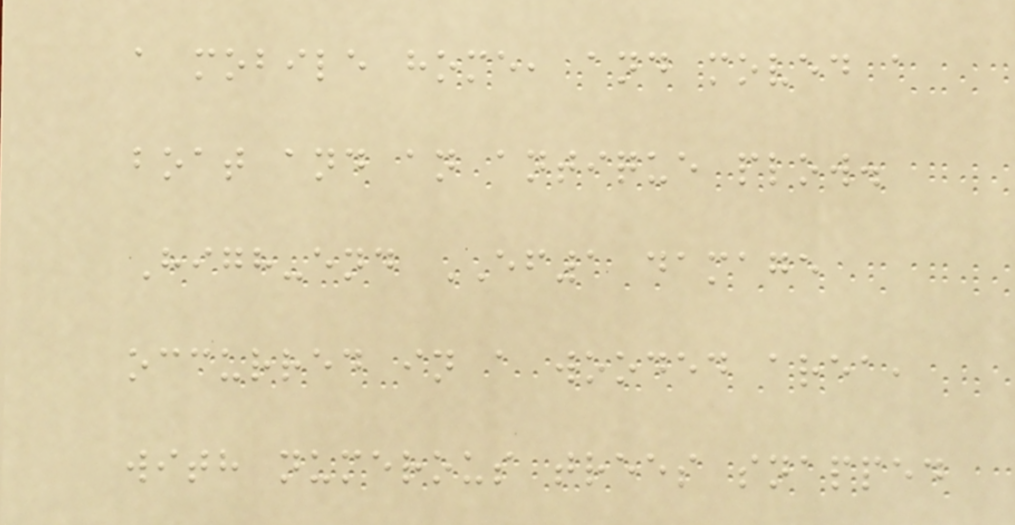a mobile home, and moved a
boat and an antique plow.
High-end EF1 damage
occurred in a wooded area,
with numerous trees snapped
